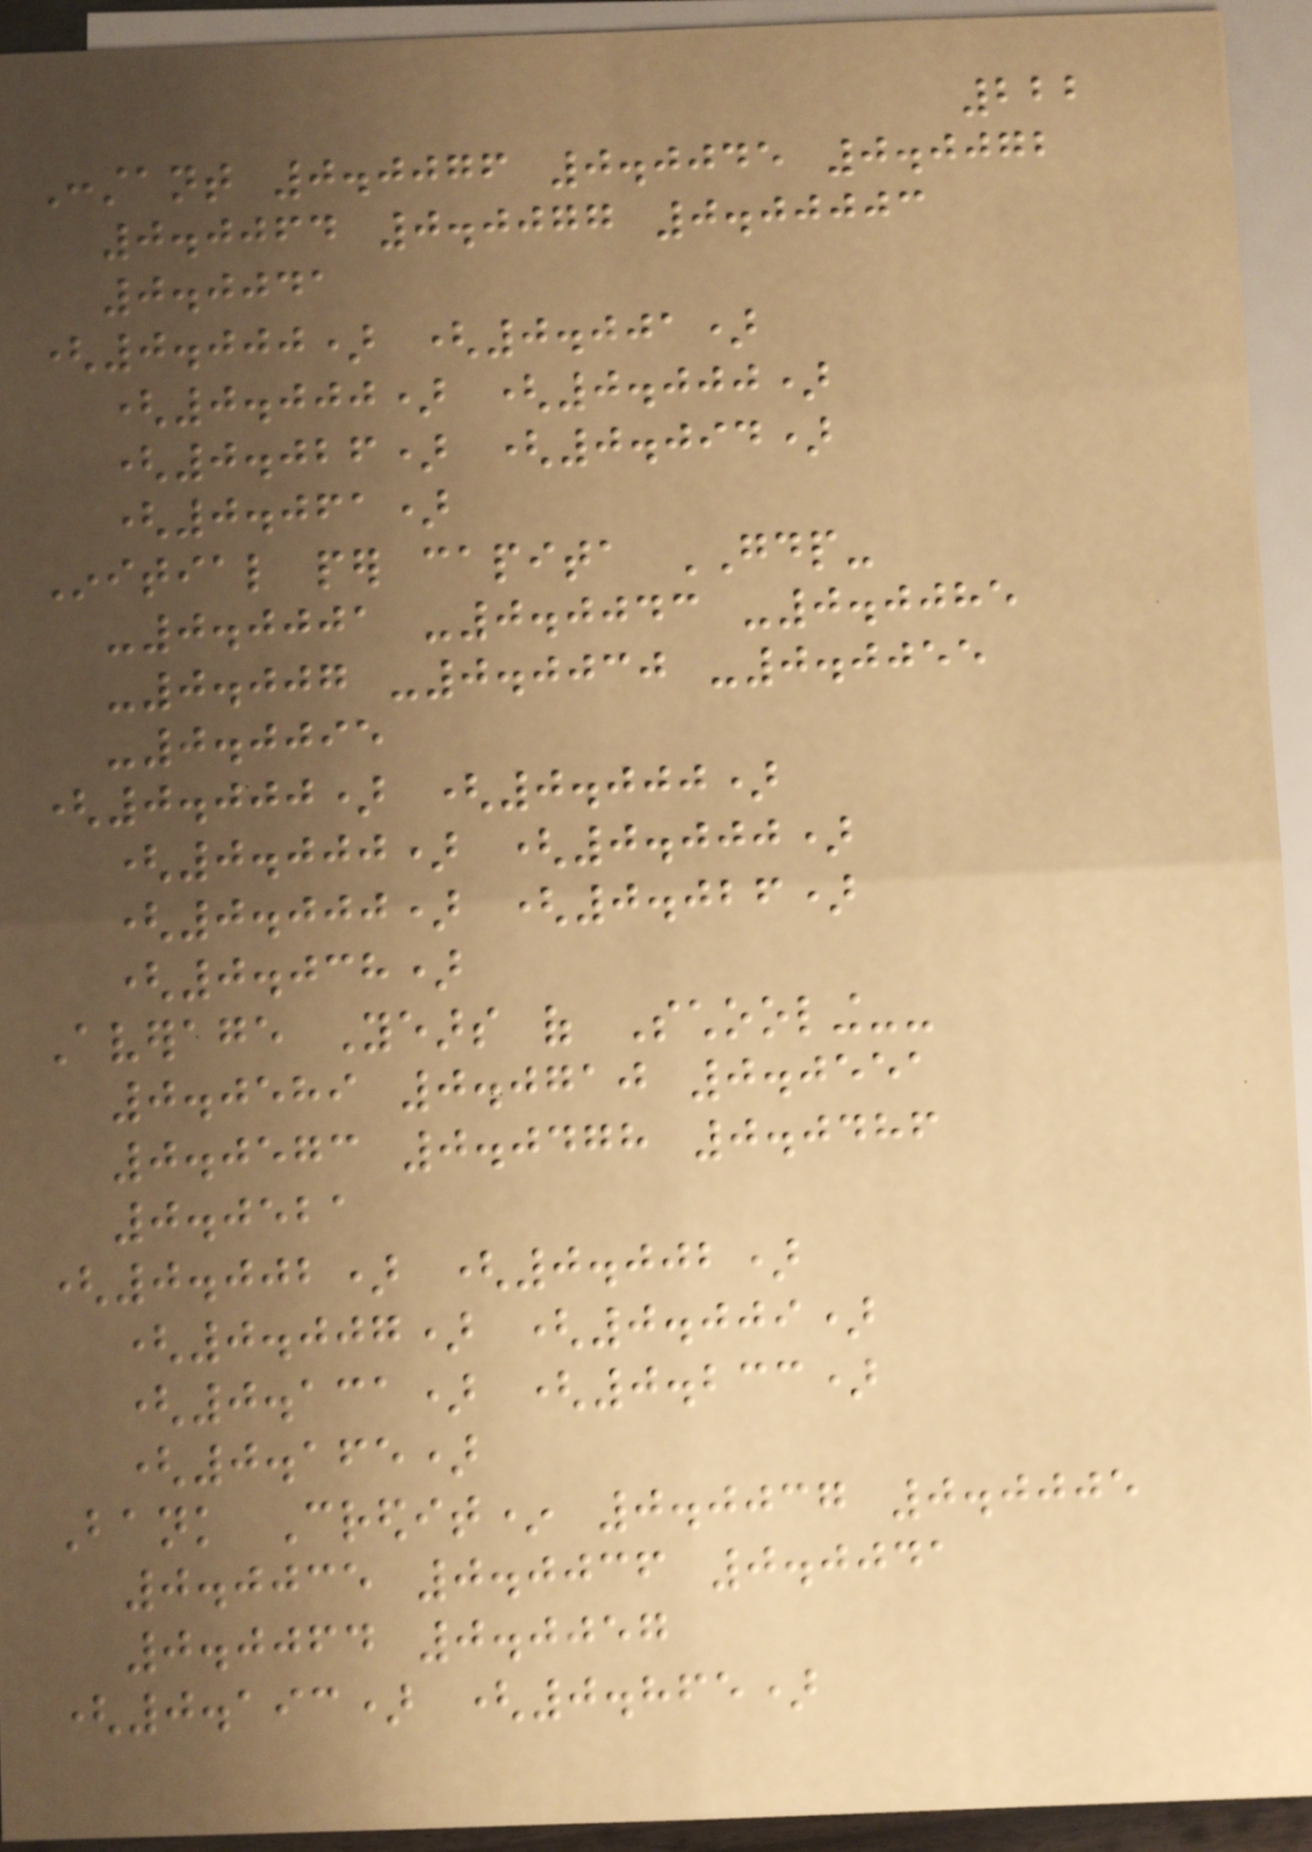222
Constant 0.0076 0.0045 0.0072
0.0064 0.0077 0.00003
0.0041
(0.000) (0.001)
(0.000) (0.000)
(0.026) (0.094)
(0.061)
Initial per capita GDP-
-0.0001 -0.0043 -0.0085
-0.007 -0.0030 -0.0055
-0.0095
(0.000) (0.000)
(0.000) (0.000)
(0.000) (0.026)
(0.038)
Average Years of Schooling--
0.0589 0.0710 0.0551
0.0573 0.0478 0.0486
0.0521
(0.002) (0.002)
(0.007) (0.009)
(0.131) (0.233)
(0.165)
Bank Credit* 0.0037 0.0005
0.0035 0.0036 0.0041
0.0064 0.0057
(0.193) (0.865)
